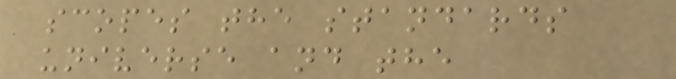scopes the standards
universe and the
